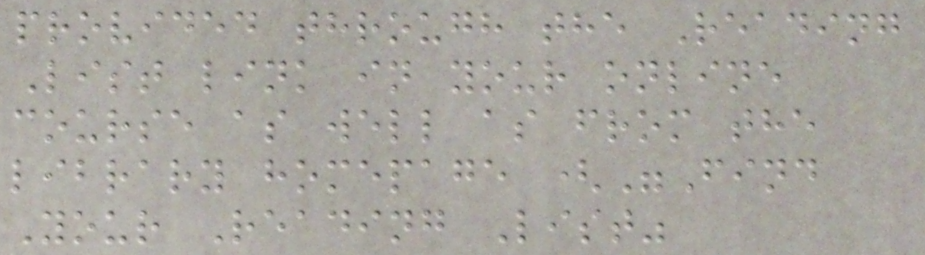provided through the Reading
List link in your online
course as well as from the
library homepage ("Find
Your Reading List"
